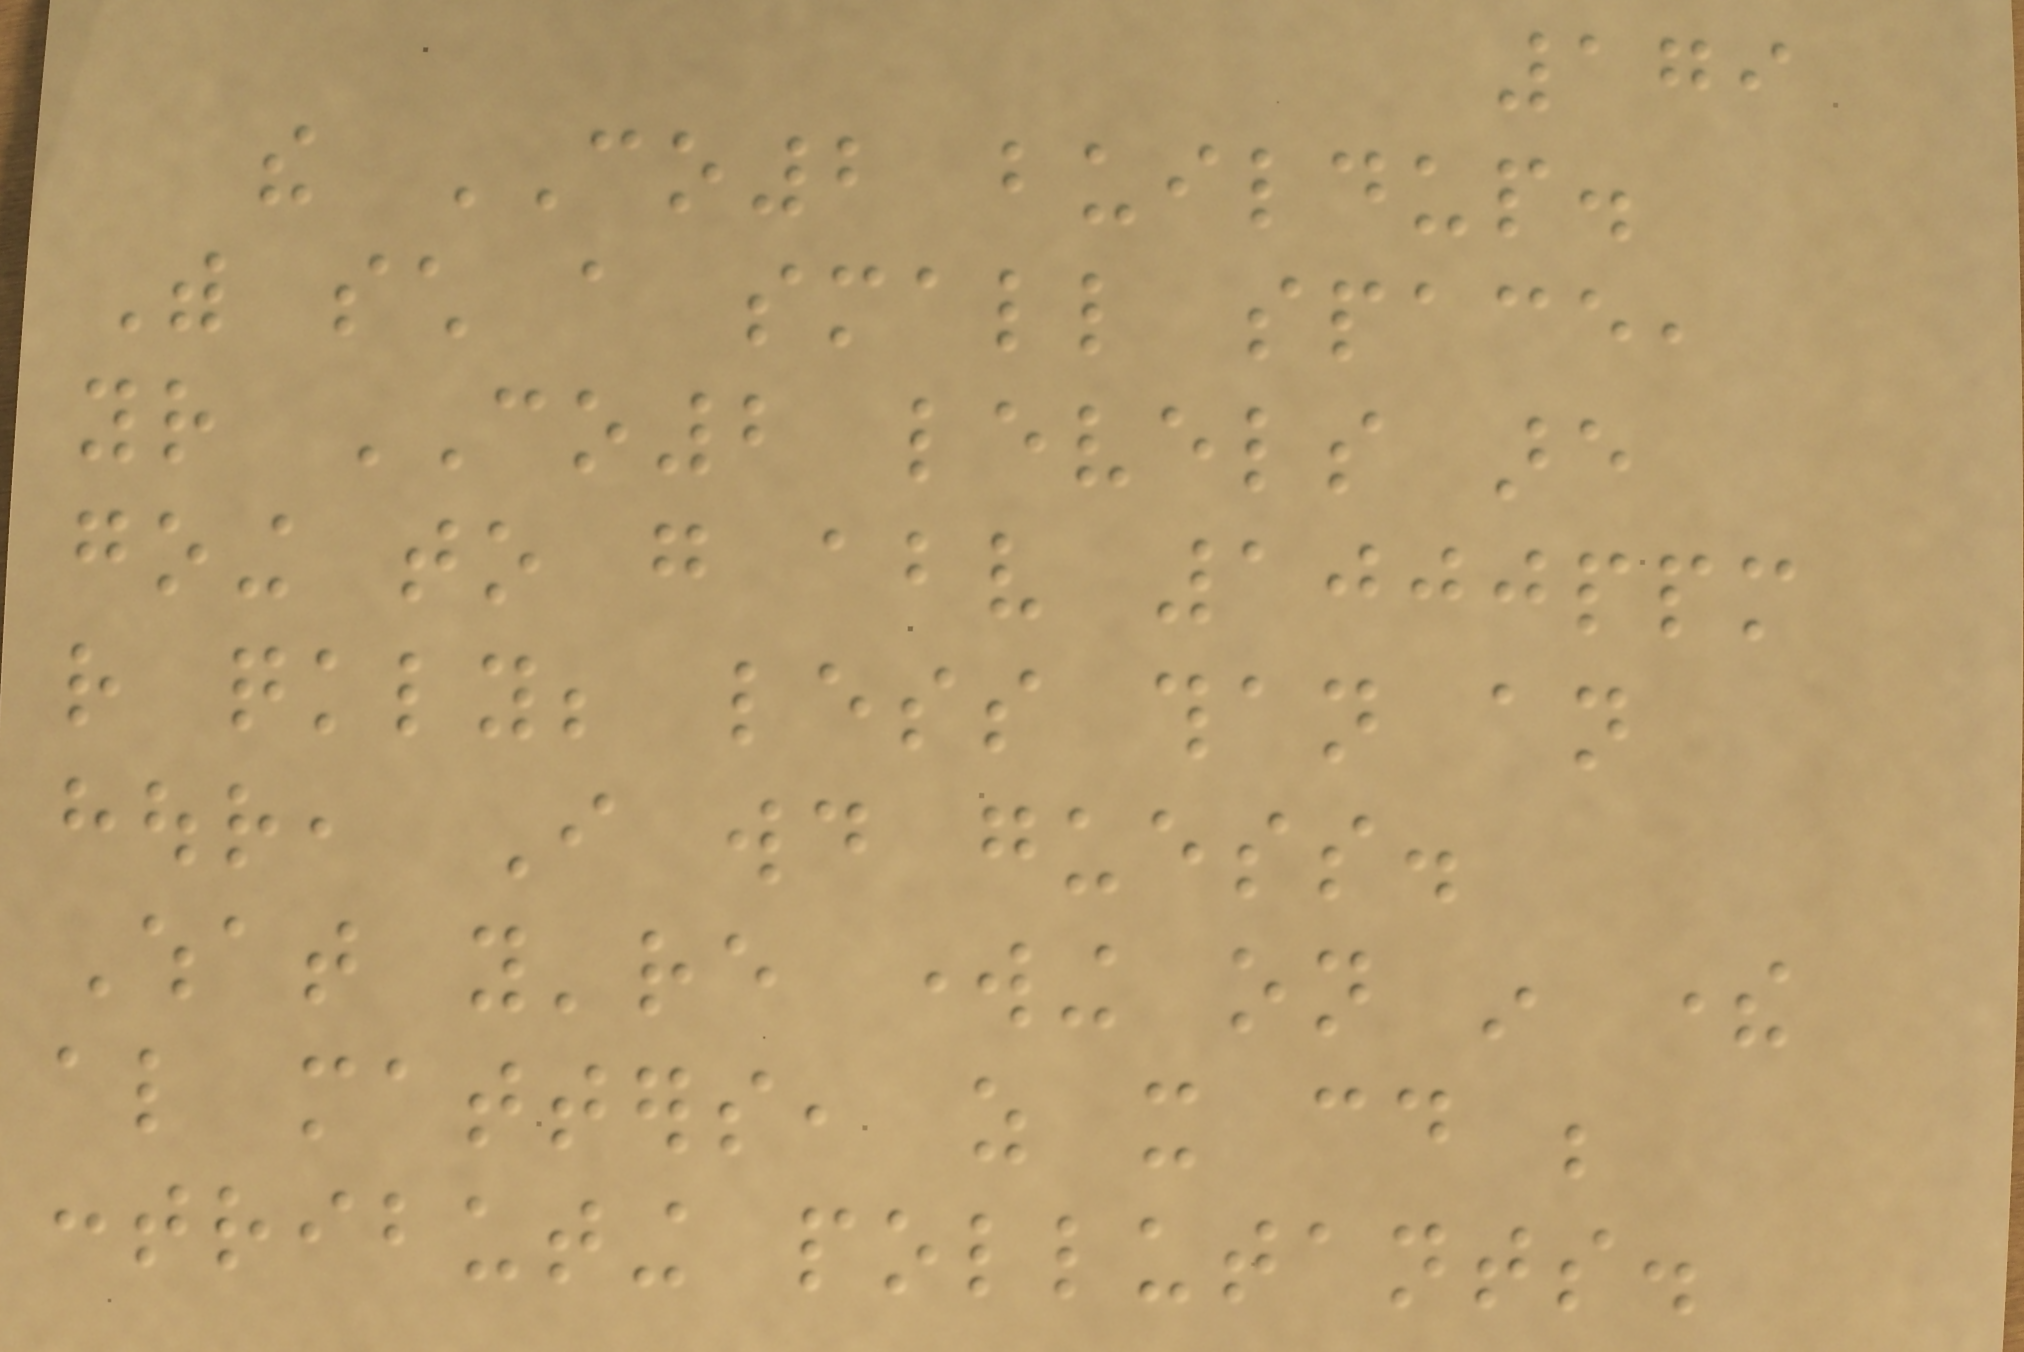179
the CO2 buildup.
With such a small space,
your CO2 levels are
going to go above 1000ppm
rather quickly; less than an
hour, I would guess.
What you're working on in there
also matters, as it could be
contributing pollutants.
